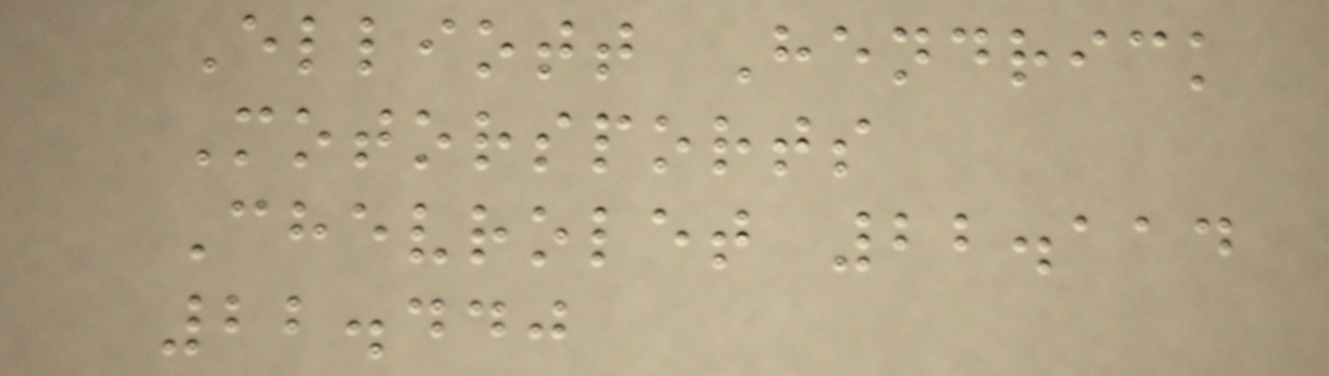Elliott Hendrick
Motorsports
Chevrolet 22.114
22.440
